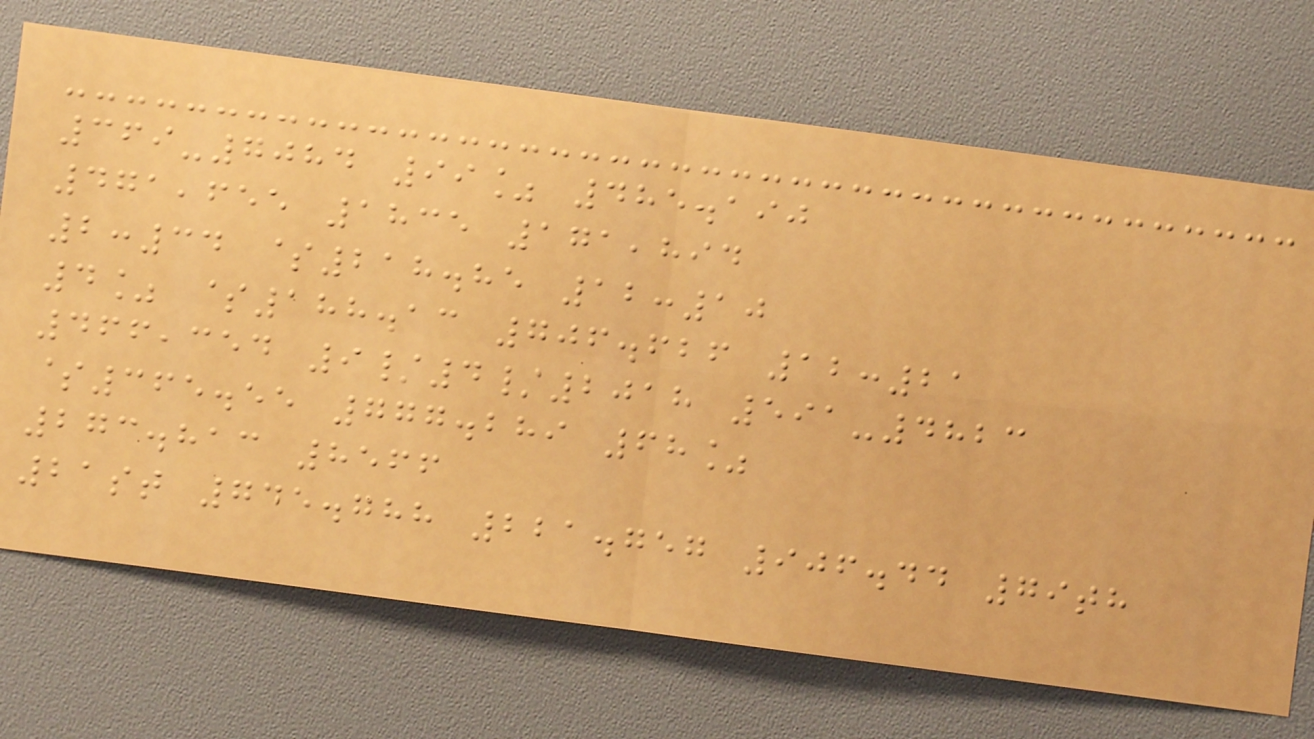369-7084 99% 485.190
471,655 1835 171,894
2:34 $218.85 12:10
4% $188.13 706.626 12:21
466,354 9/4/2018 591-4823
$365.55 777.289 68%
273.813 8566
21st 745.788 221.757 906.44 79th
